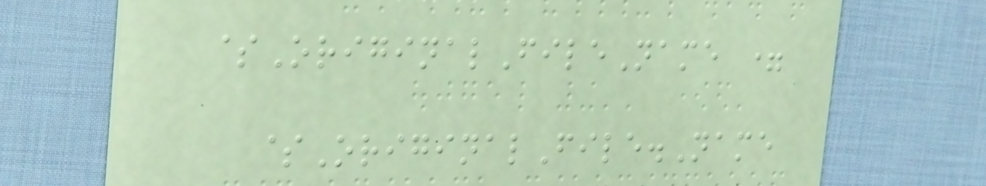$OriginalFileName =
$OriginalFile.Name
